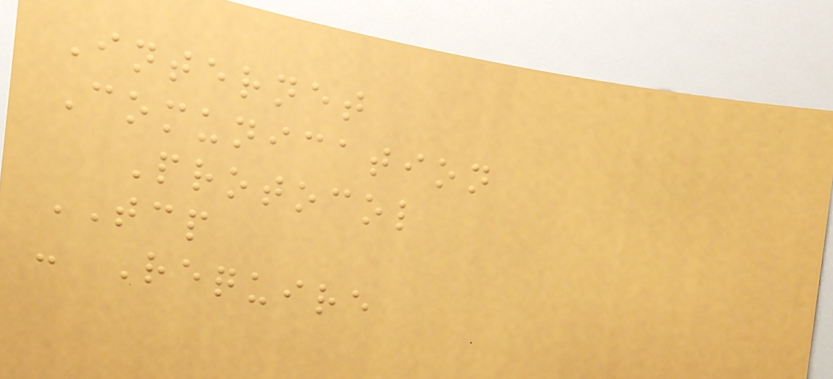Internet
Comunication
Protocol
TCP
- Require
